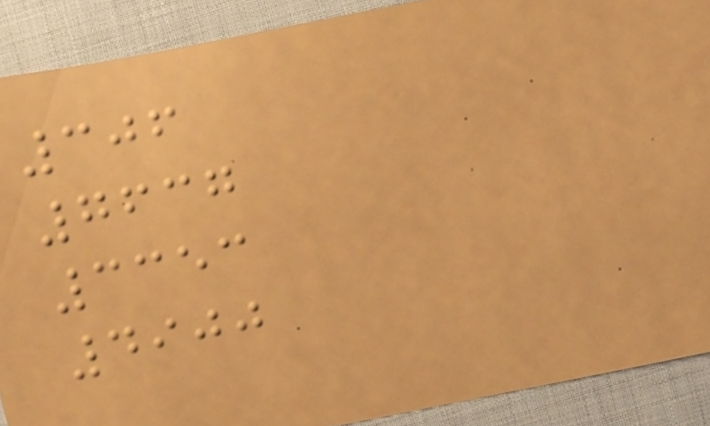306
7637
3353
4900
